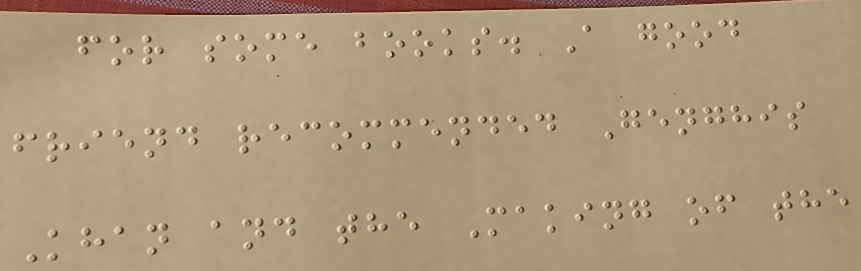for some books. A good
friend recommended Genghis
Khan and the Making of the
